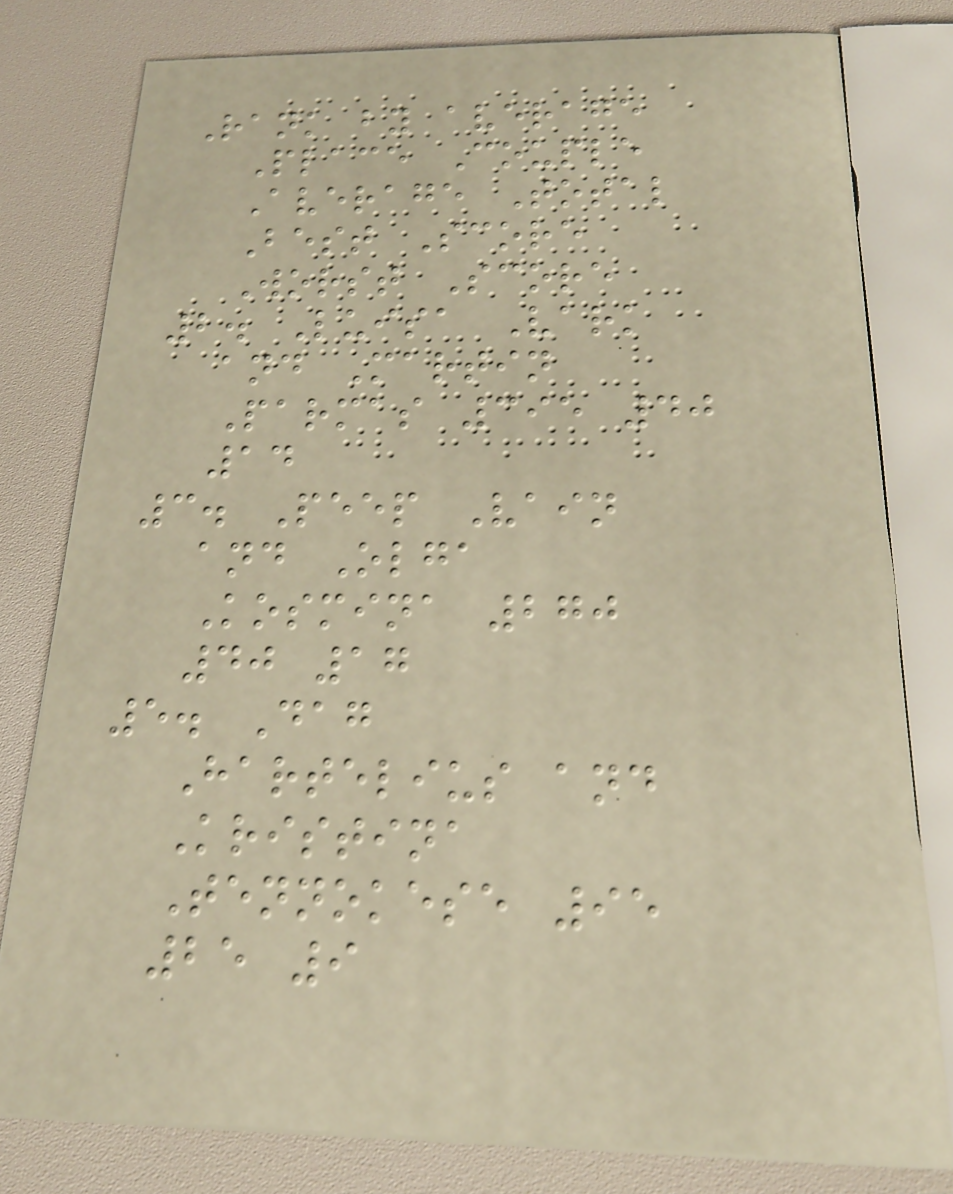Rank by average
Place Couple
Average Total
Best Score
Worst Score
2. Luisa Vark
and Martin
Parmas 395 40
14
3. Peep Vain
and Olga
Kosmina 270
40 17
5. Dag
Hartelius and
Kristina
Tennokese 95
25 9
